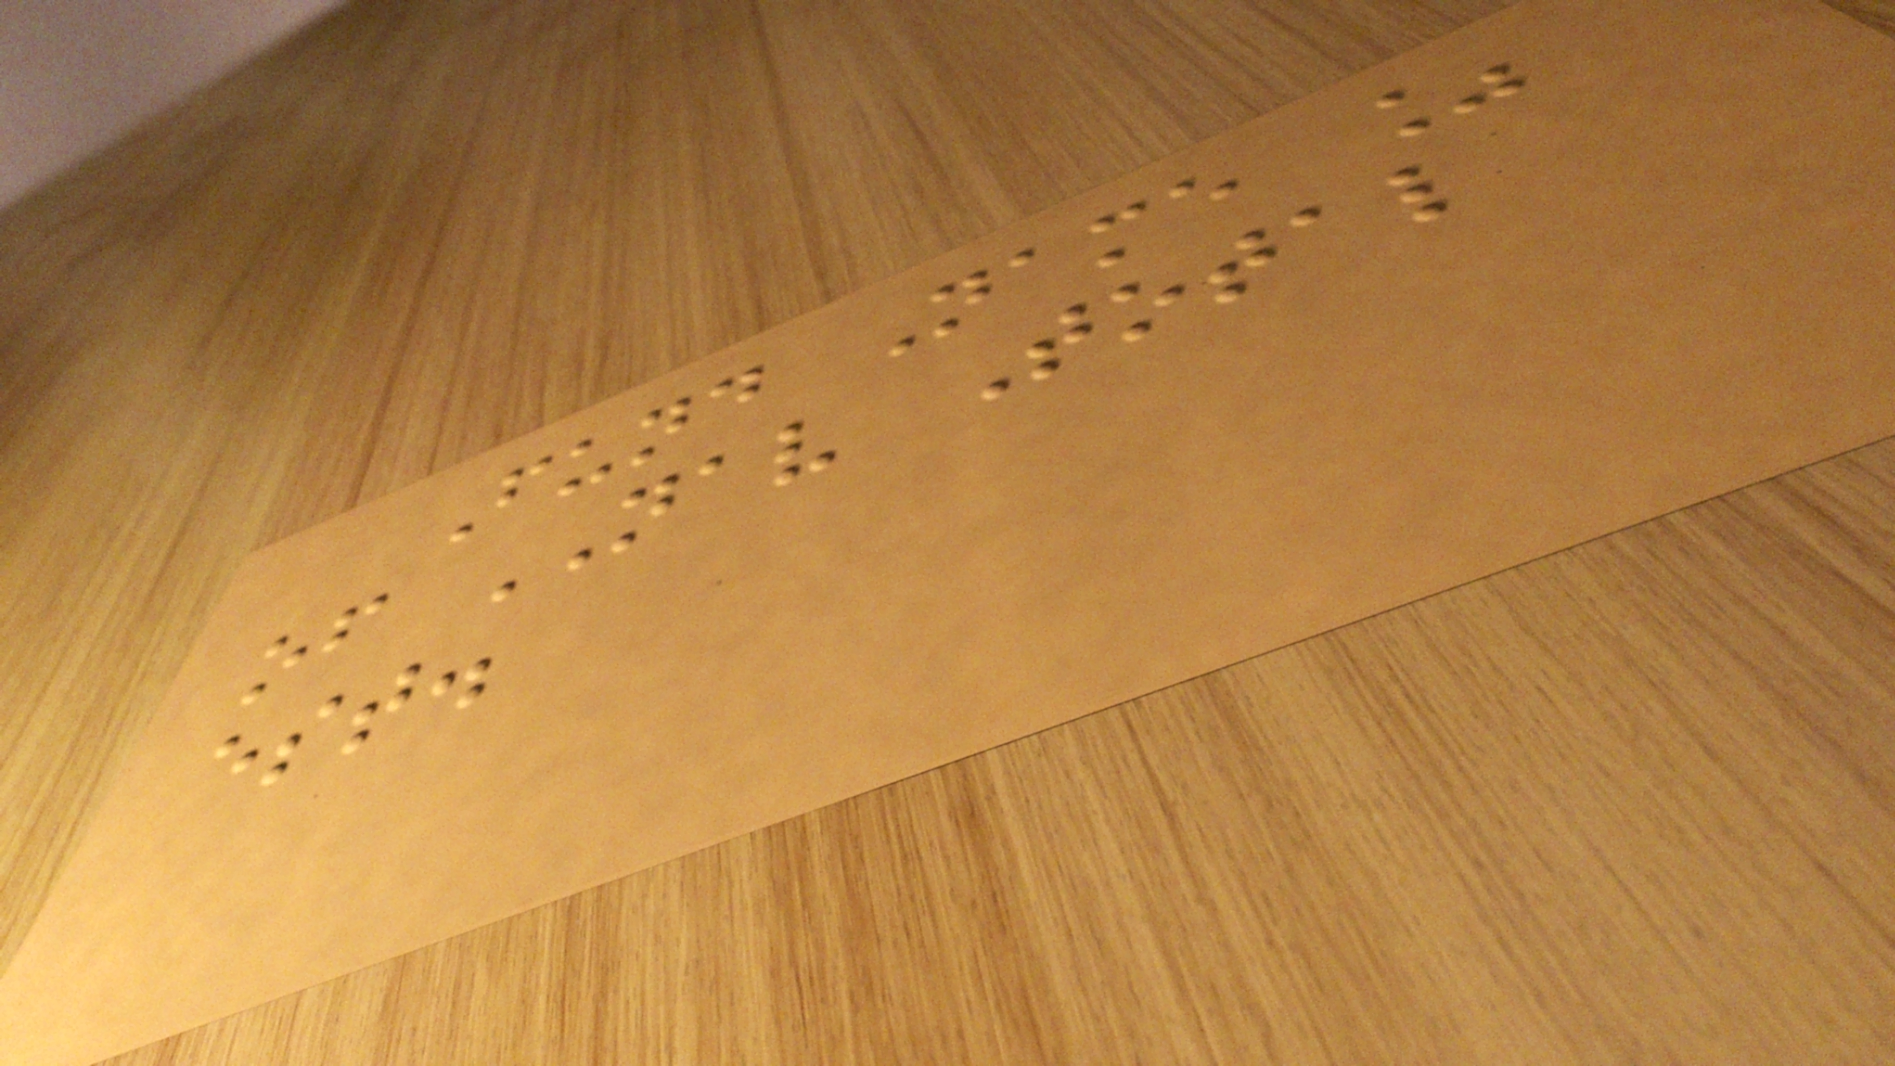Fund Name %
of NAV Total
est.
